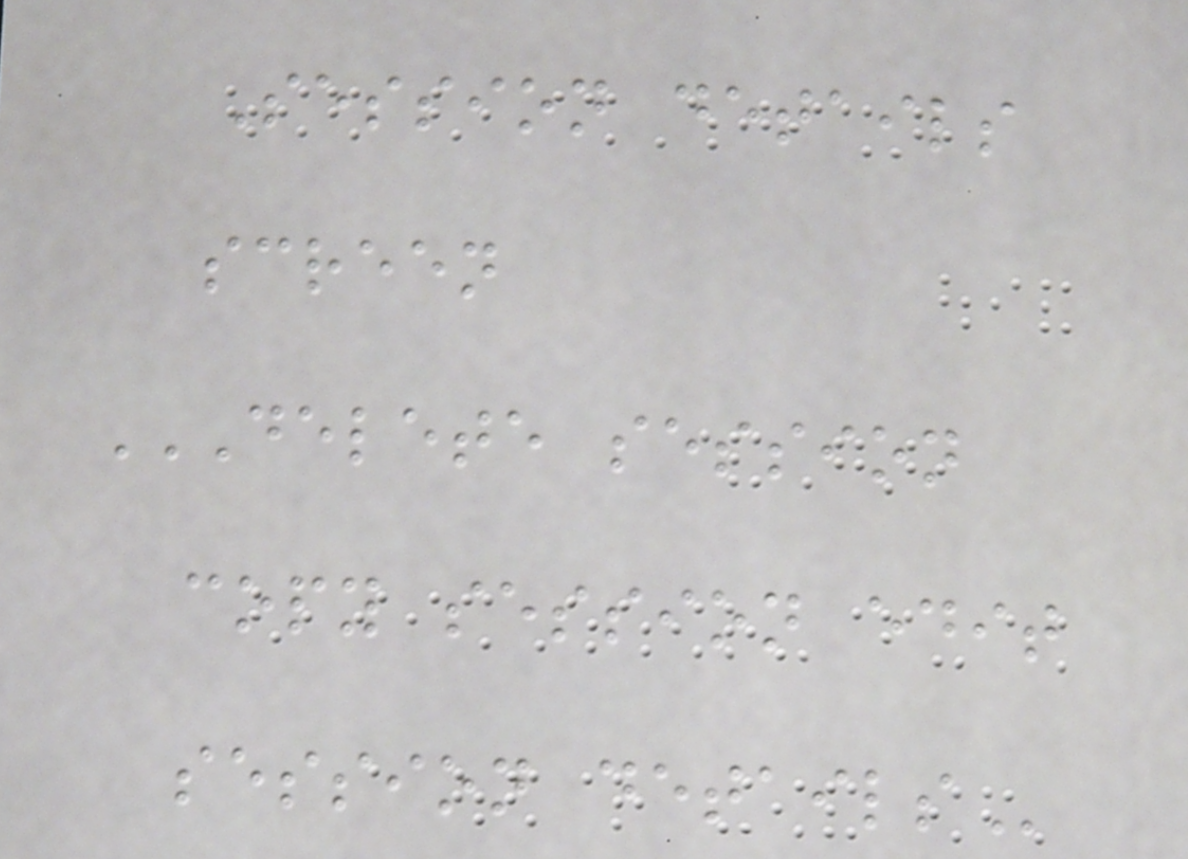Session details
screen
DELETE SESSION
COPY SESSION EDIT
SESSION DETAILS
